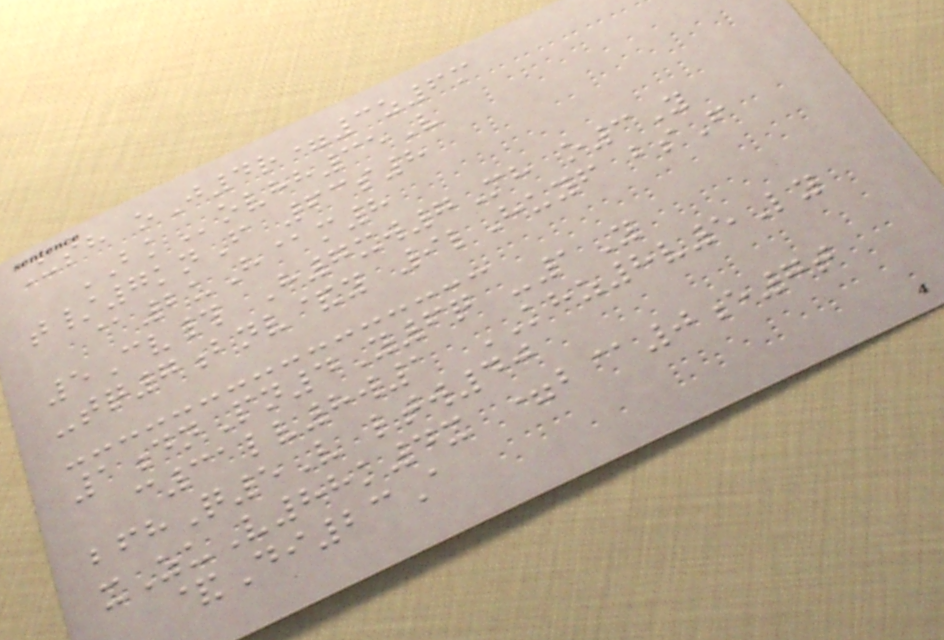Ush oJ4r=3z6m
BKovhh35V
t/7knF 63s8
@2uH@m8
5Cv# H7xw7Mh o3Y
-tq7bnv&y 9lHuyf bsF
1dnPn4Y6q -1Y
c31lv8w1 KHZ8v5Ly
bfhQ5V ltw40
xZuV88k4x =b@0e7t
&Di23A
